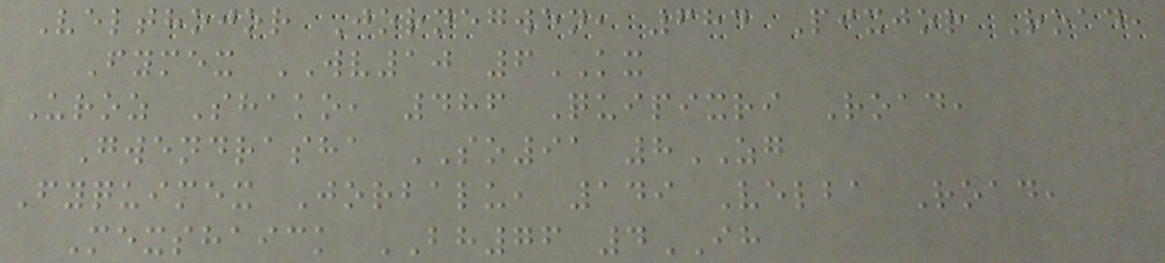Velthojor Jornegwen, 684 Pixjor Road,
Fymex WV10 6KX
Uroz Shako, 486 Quipixri Road,
Gwendrasha SO91 8ZG
Fyquimex Jorbalu, 149 Velba Road,
Mexshaick BH76 4IH
